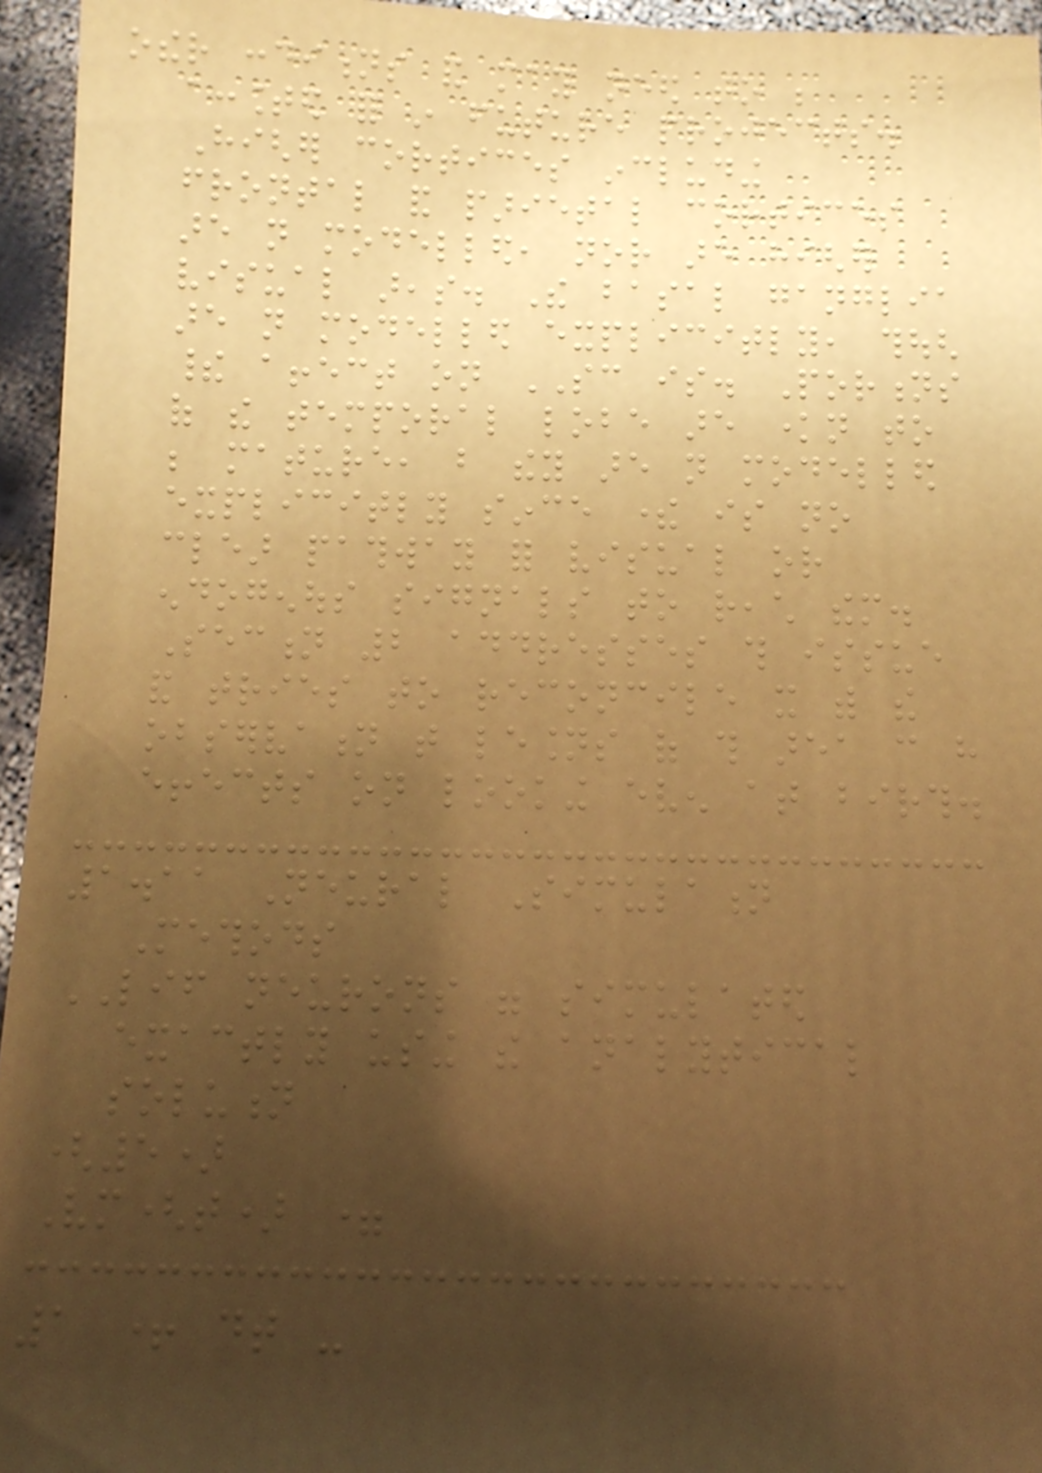other conditions and may need to be
accounted for in future projects.
Higher cortices including
frontal and parietal cortices
are not modelled, nor are higher
visual areas. The basal ganglia
are not modelled explicitly, though
their affect on SC is. Portions
of the temporal lobe are known to
be mature, but they are not modelled
explicitly since there is no
clear pathway for visual or
endogenous signals to reach them.
Section 2 addresses this issue
and tries to reconcile it with the
observation that lesions of this area can have
effects on looking even at birth.
1.11 Neural Simulation
Methods
LIF neurons were simulated
exactly using the analytical
solution
(5)
Vm(t) =
1 + dt -
